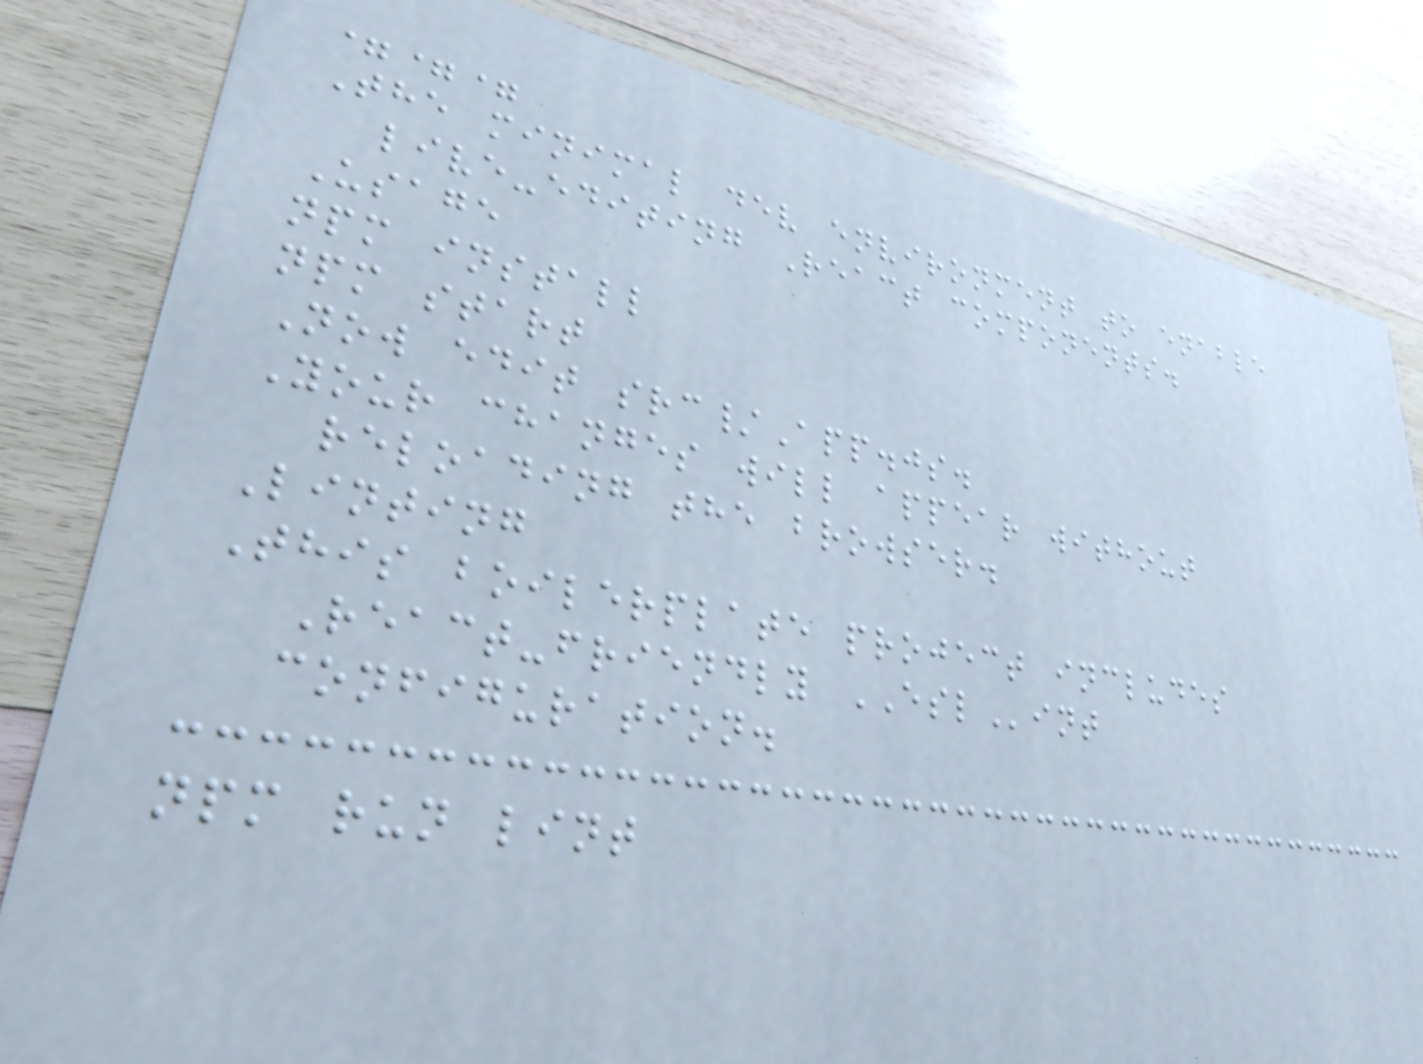===
The minimal dev environment to enable
live-editing React components.
Usage
npm install
npm start
Now edit src/App.js.
Your changes will appear without
reloading the browser.
Linting
This boilerplate project includes
React-friendly ESLint
configuration.
npm run lint
